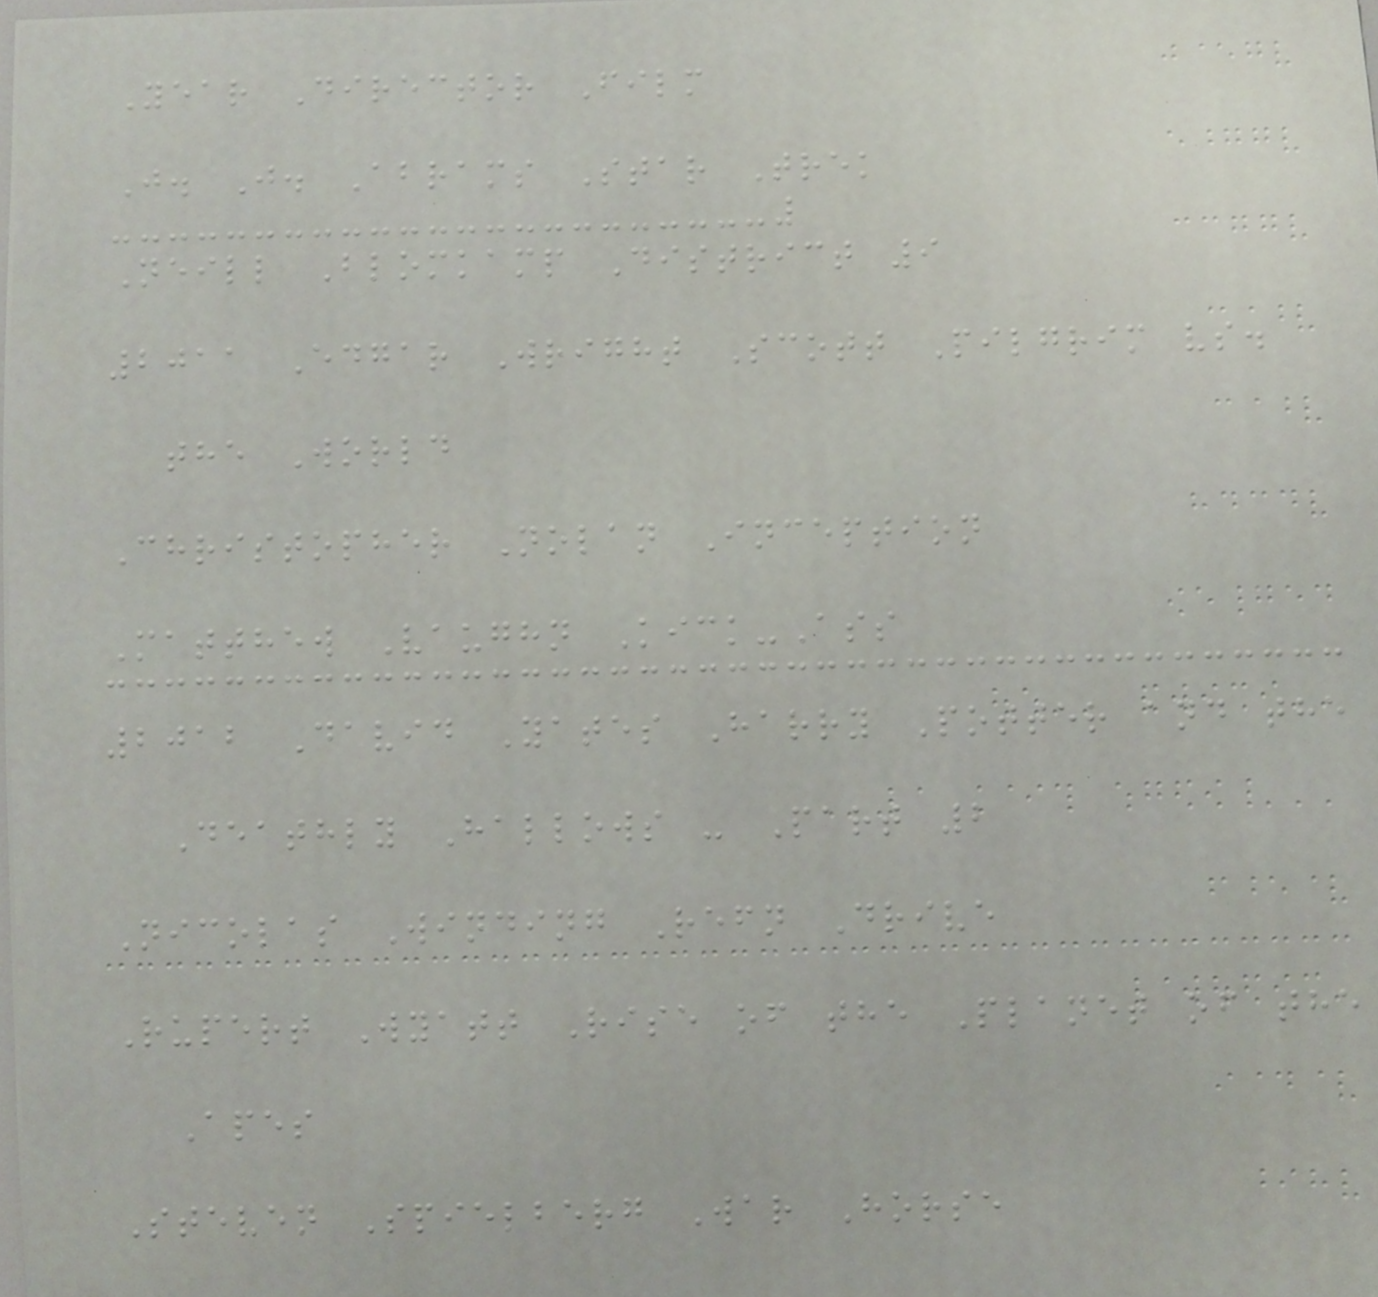Year Director Film
J. J. Abrams Star Trek
Neill Blomkamp District 9
2011 Edgar Wright Scott Pilgrim vs.
the World
Christopher Nolan Inception
Matthew Vaughn Kick-Ass
2012 David Yates Harry Potter and the
Deathly Hallows - Part 2
Nicolas Winding Refn Drive
Rupert Wyatt Rise of the Planet of the
Apes
Steven Spielberg War Horse
